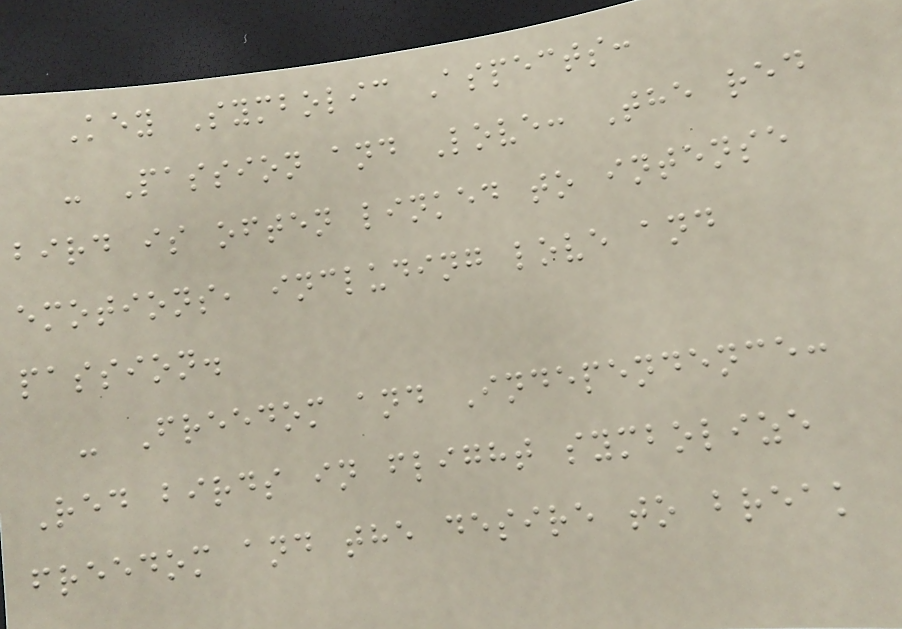Key Symbolic Aspects:
- Passion and Love: The red
bird is often linked to intense
emotions, including love and
passion.
- Freedom and Independence:
Red birds in flight symbolize
freedom and the desire to break
